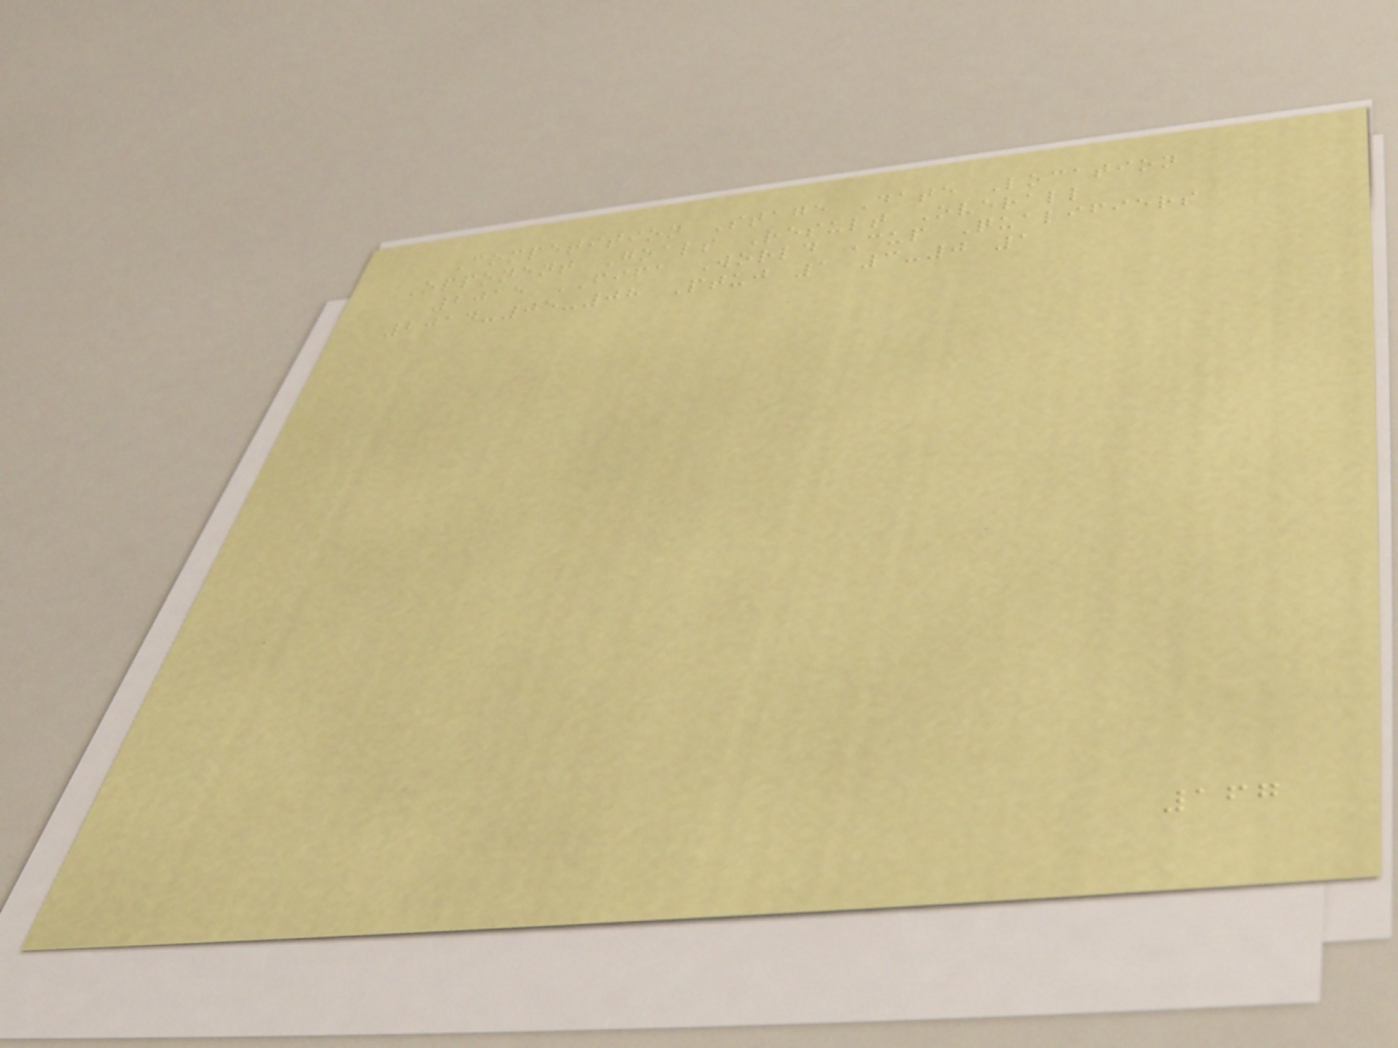Competition Stage Date Location
Opponent Goals Result Overall
2015 FIFA World Cup Qualifiers
2014-05-08 Ptuj 1 3-0 1
167
